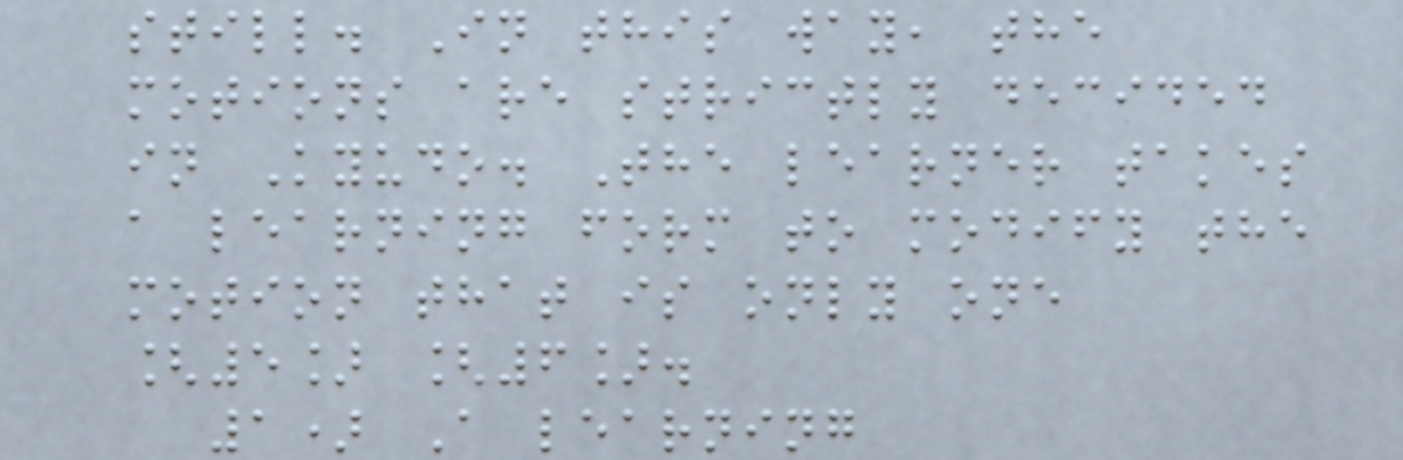still. In this way, the
motions are strictly decided
in Kyudo. The learner takes
a learning form to modify the
motion that is only one
[5] [6].
1) A learning
